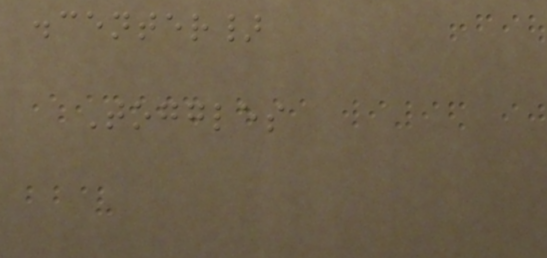.center}
Toggles
